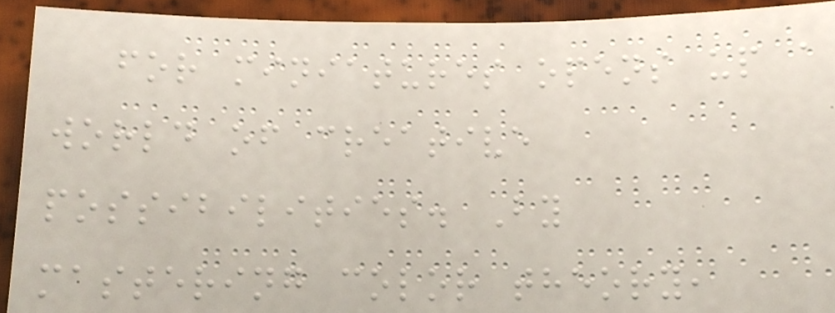for miniatures opens up a
world of creative
possibilities. By
mastering color theory,
